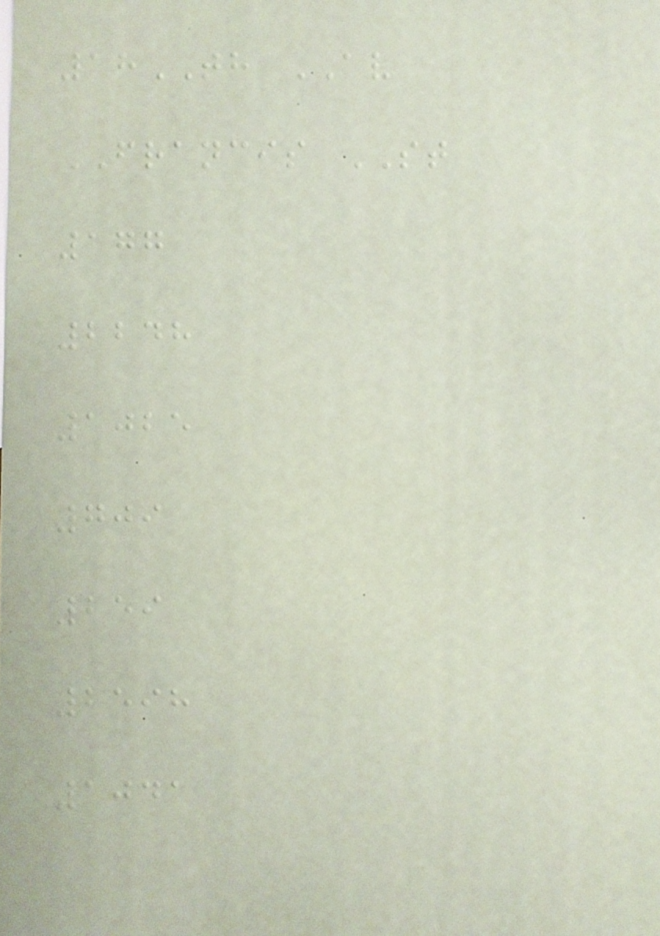18TH AV
FRANCIS ST
177
2248
1025
709
259
2598
1041
